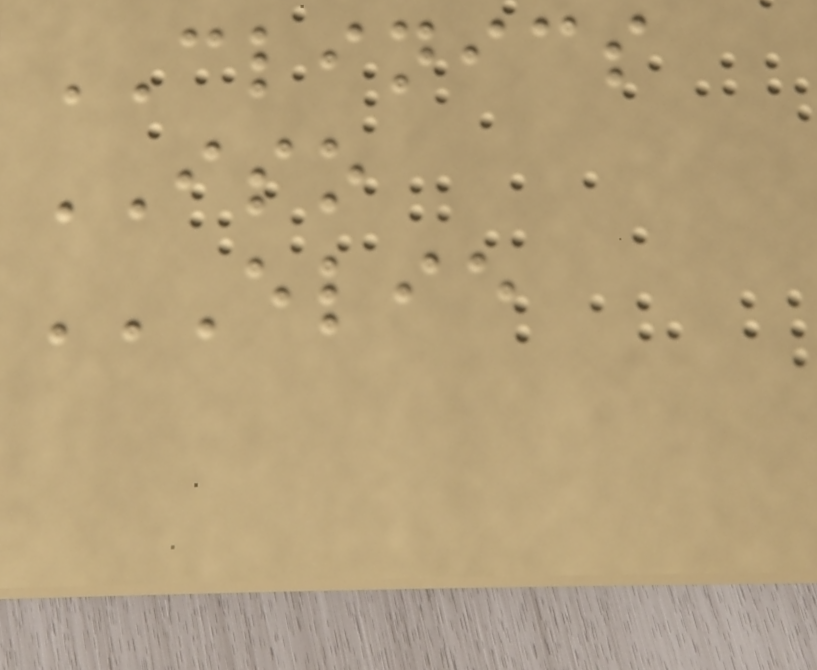CLINICS
ISO
ELIE
